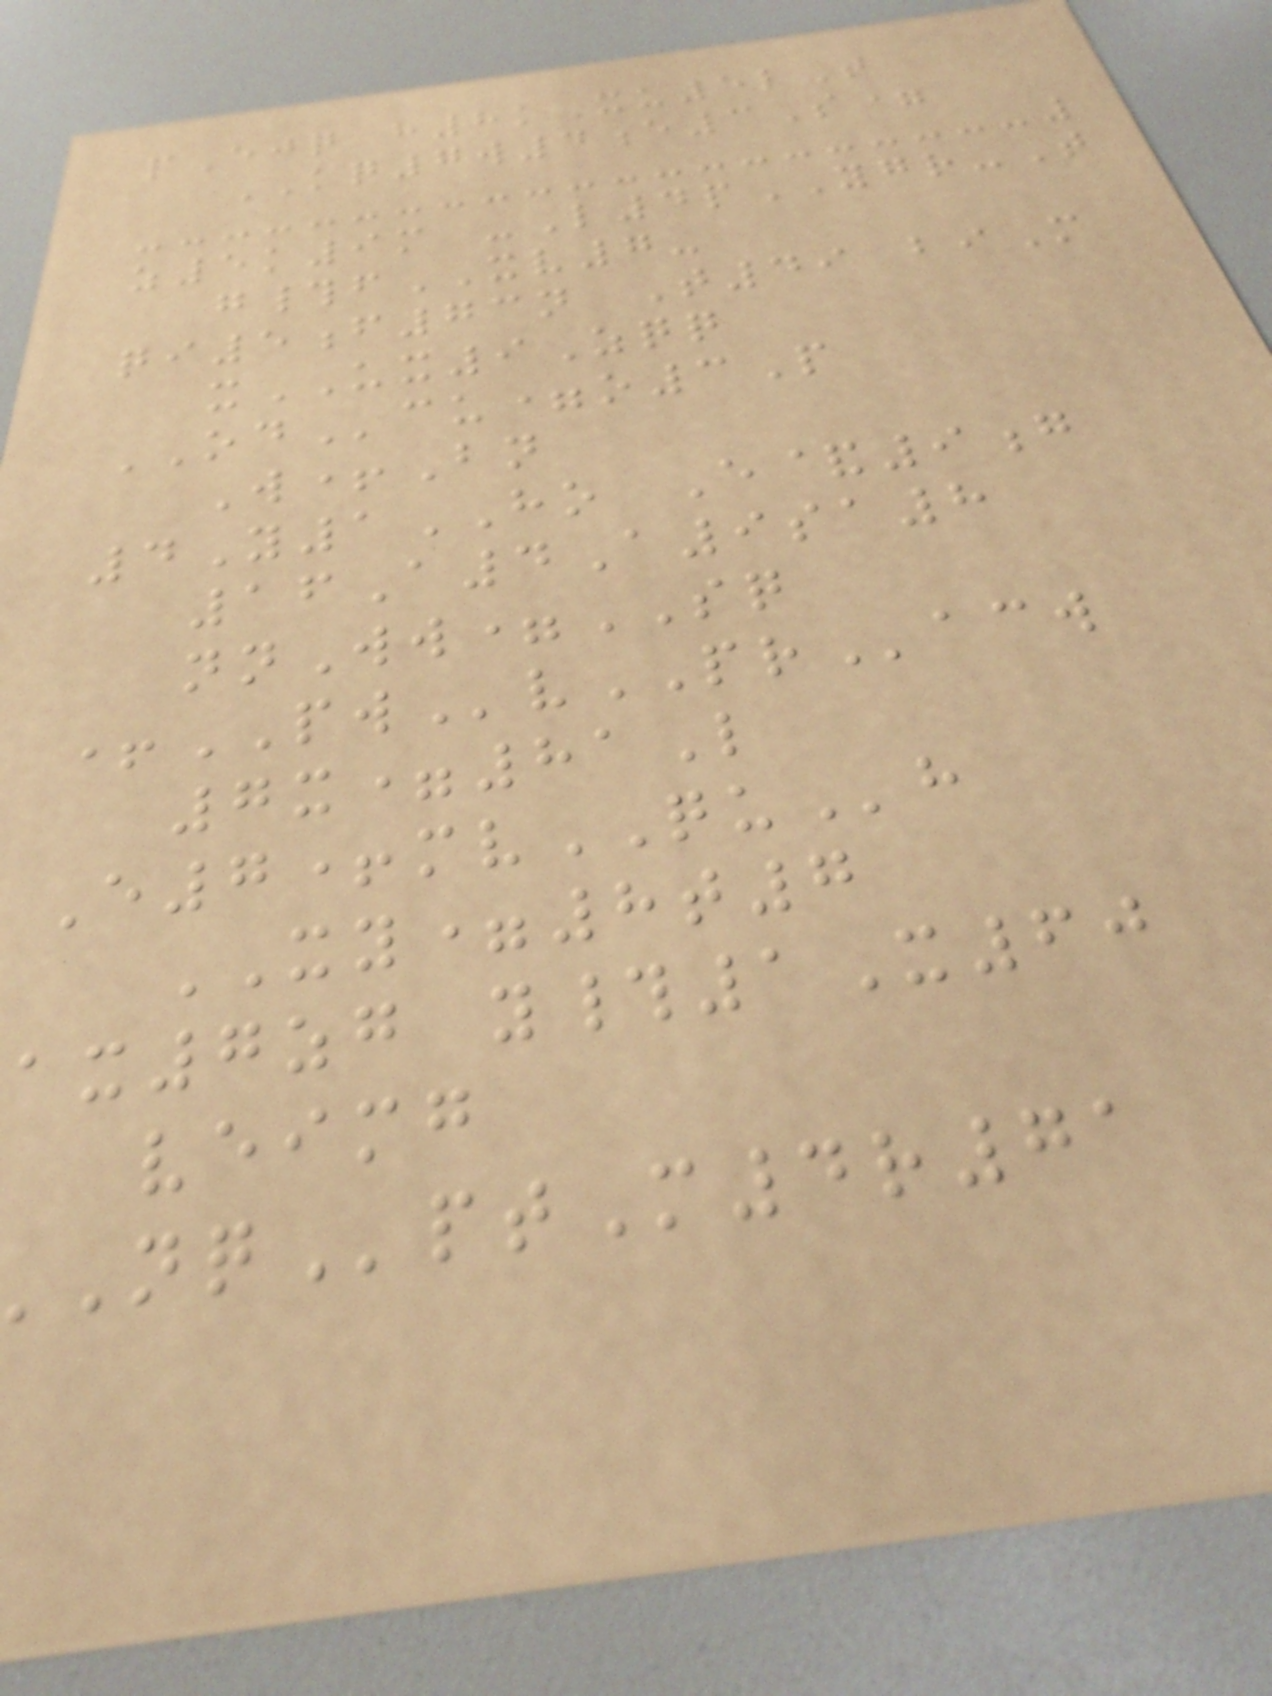pEjq h8kXu5lT
KQ7w4e3S=
z5k9m -L4pYGR-T
g#fXV7-
qi5f73n T49 biM
xUX9Zqq
ODcu=o3P
W+Bn
4Y1HO E&9g
16A4A9sa8
nnWw=SQ
+PWvPRacw
7x=81L
E7+mvQUh
XY=8t7
ax7zg y#1X60
veimg
ptM4r71
